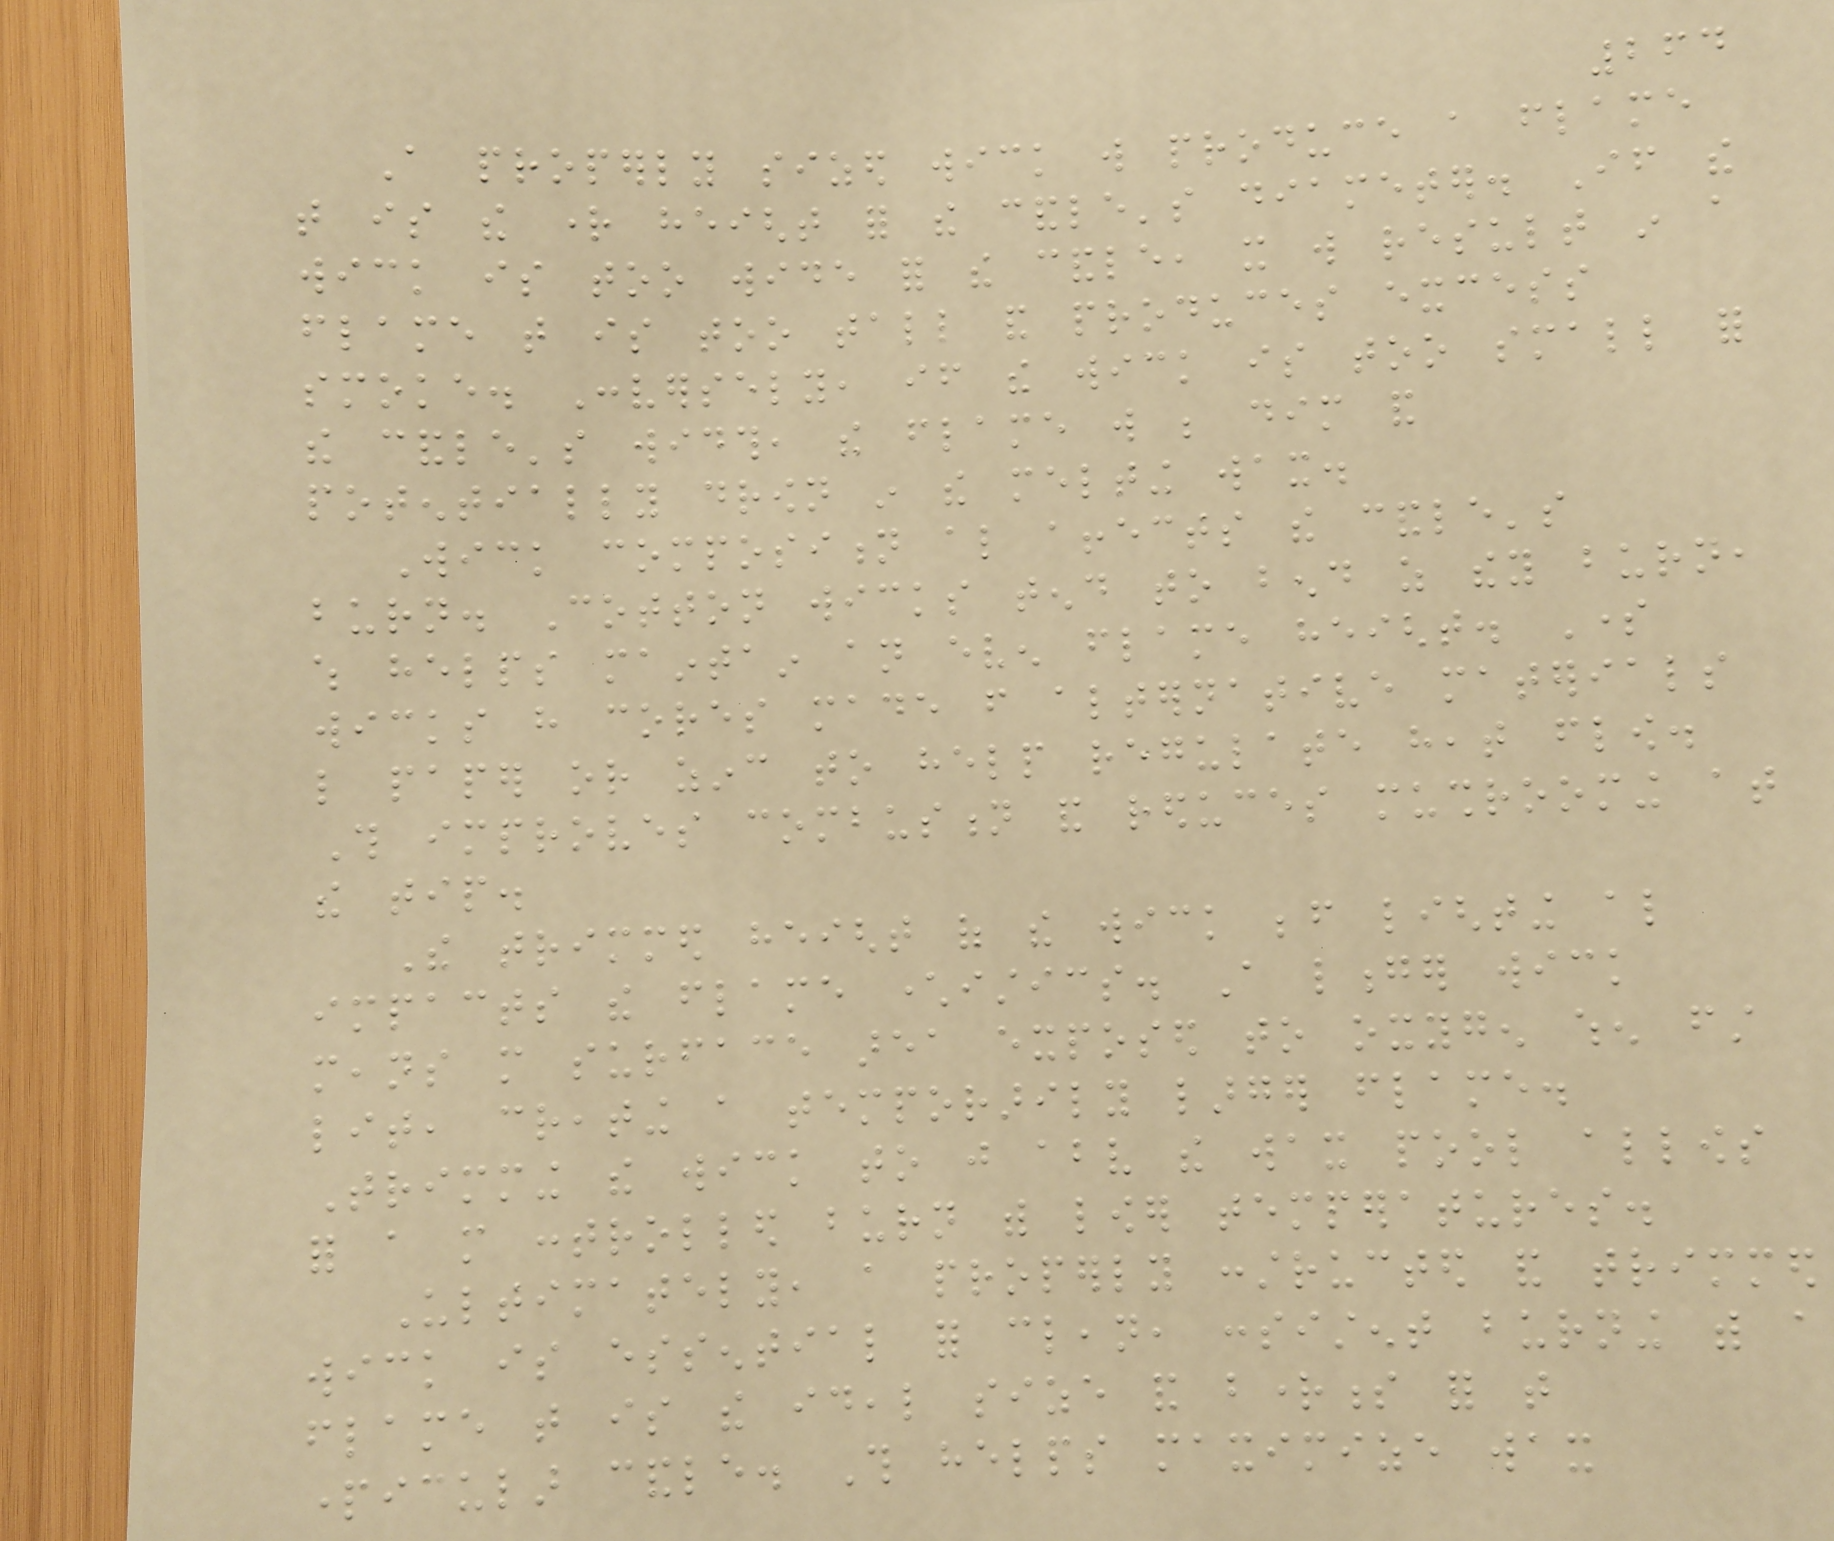264
A properly sized wick will produce a flame
that is the right height for the candle's diameter. If the
wick is too wide for the candle, it will result in a
flame that is too tall and produces excess
smoke. Conversely, if the wick is too small for
the candle's width, the flame will be dim and
potentially drown in the melting wax.
Wick composition also affects the candle's
burn. Cotton wicks tend to bend as they burn,
which helps maintain an even flame height. Some
wicks have cores made from alternative materials
like paper or zinc to help regulate heat flow.
This improves combustion and reduces mushrooming at
the tip.
The trimmed height of the wick before lighting also
impacts the flame characteristics. A longer wick
means more surface area exposed to oxygen when first
lit, creating a temporarily larger flame.
Trimming the wick to just above the wax pool allows
for a more controlled burn with lower temperatures.
Ultimately, a properly constructed and trimmed
wick is essential for clean, consistent burning with a
flame that is the ideal size and brightness for that
particular candle. This helps maximize wax
